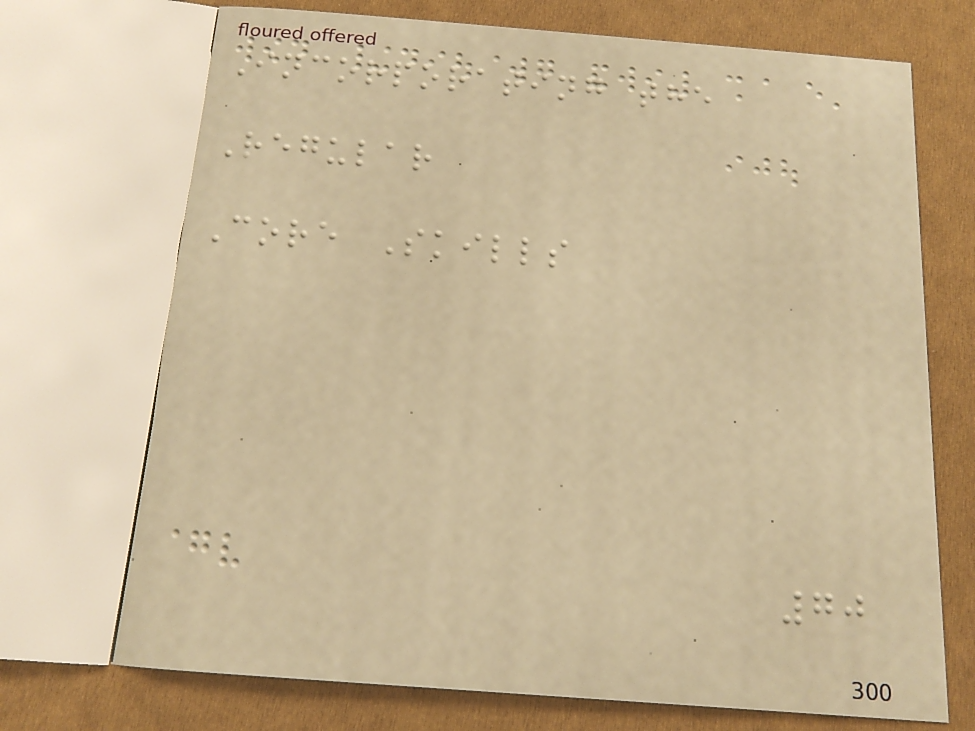Incorporating the
Regular
Core Skills
70
